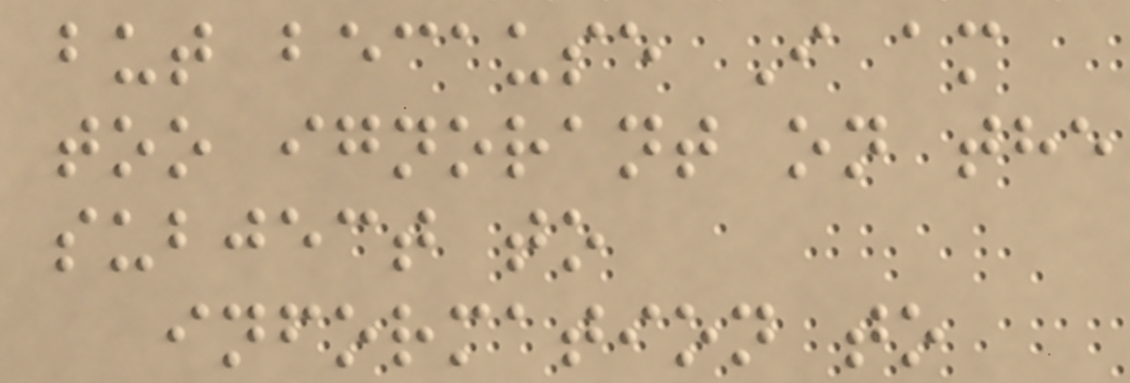but because I am
too ignorant on the
subject to
information to
